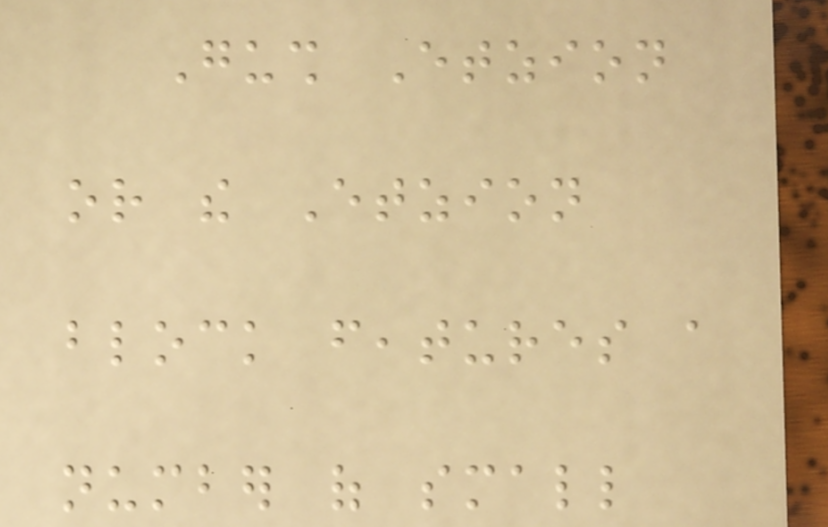Gush Etzion
or the Etzion
block features a
number of small
